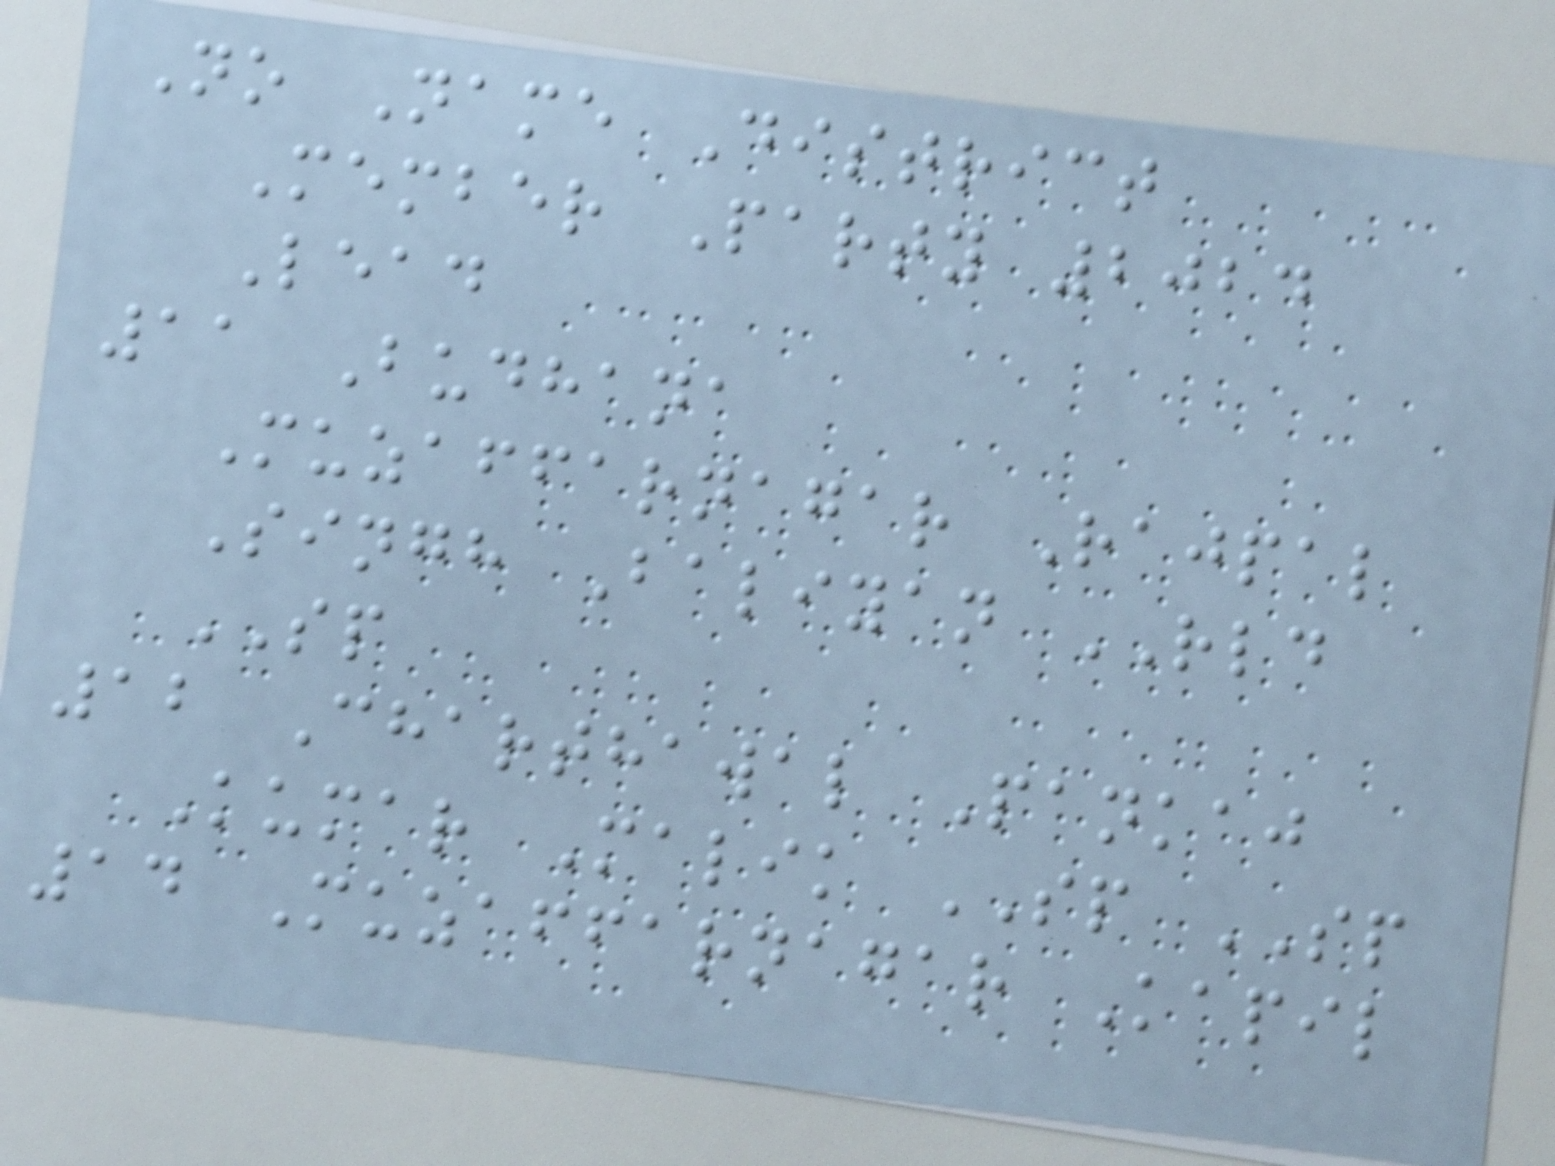No Name District
Member Party 2024
Lead
11 Budhana
Muzaffarnagar Rajpal
Singh Baliyan RLD
SP
12 Charthawal Pankaj
Kumar Malik SP SP
14 Muzaffarnagar Kapil
